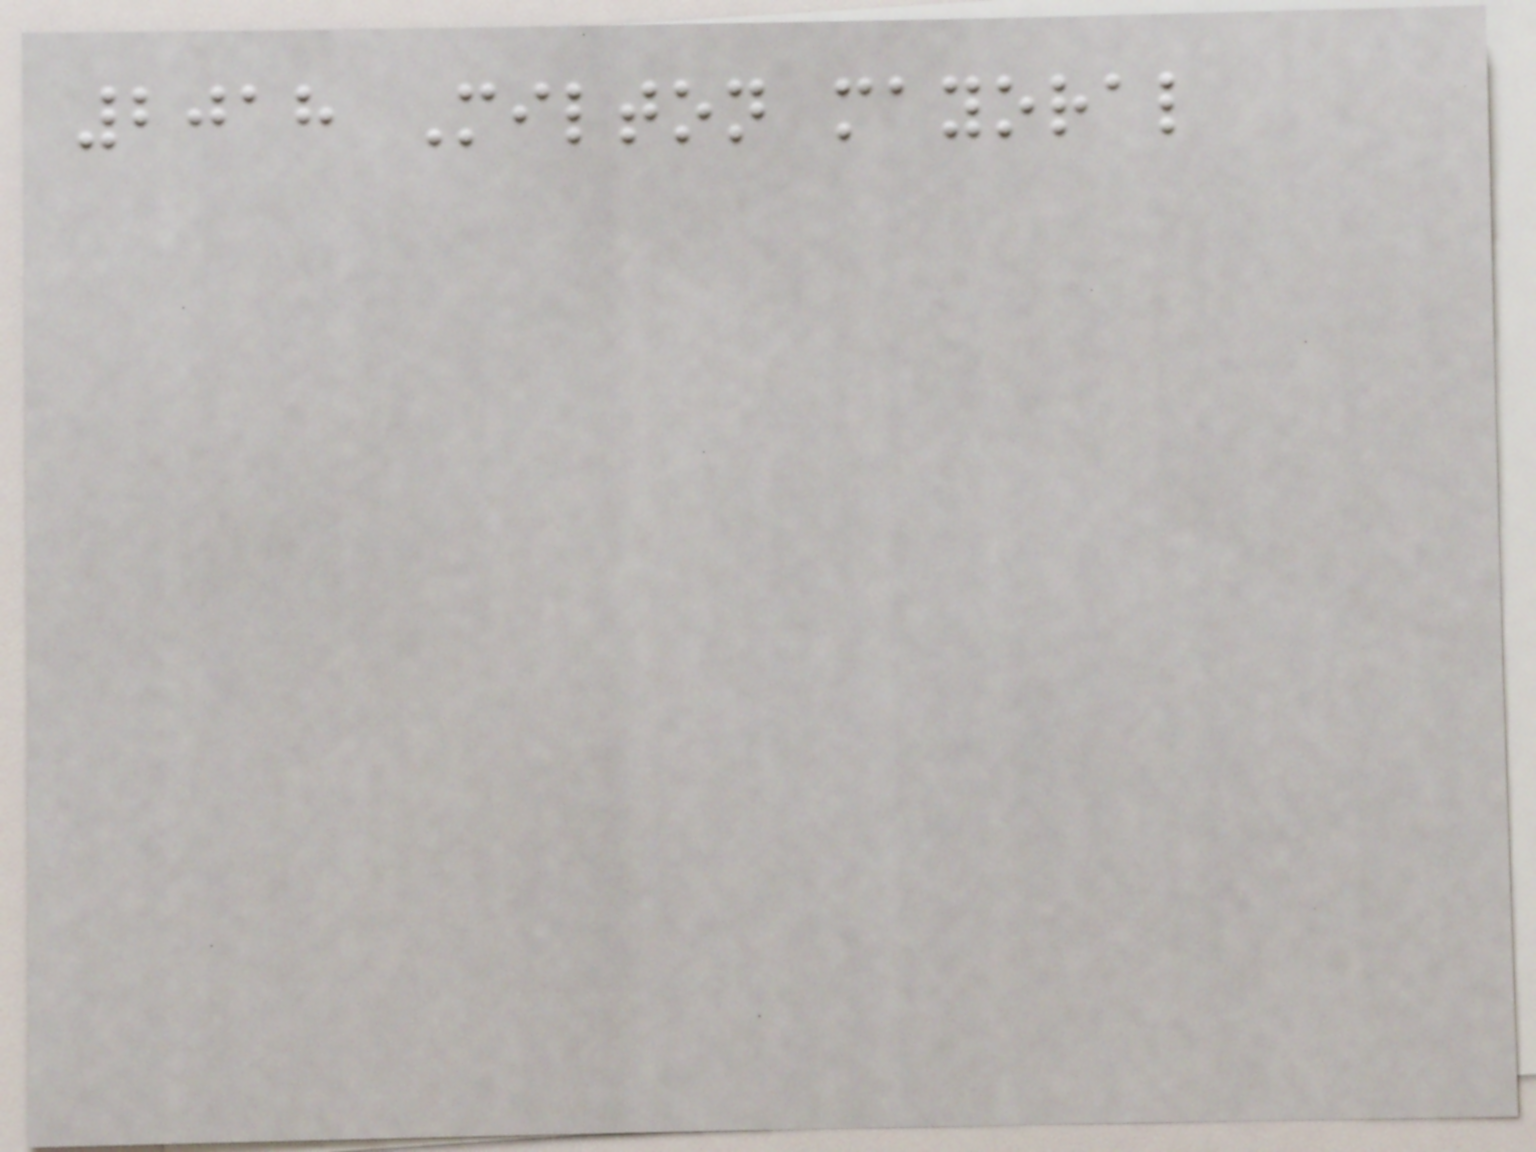2018 Milton mayoral
